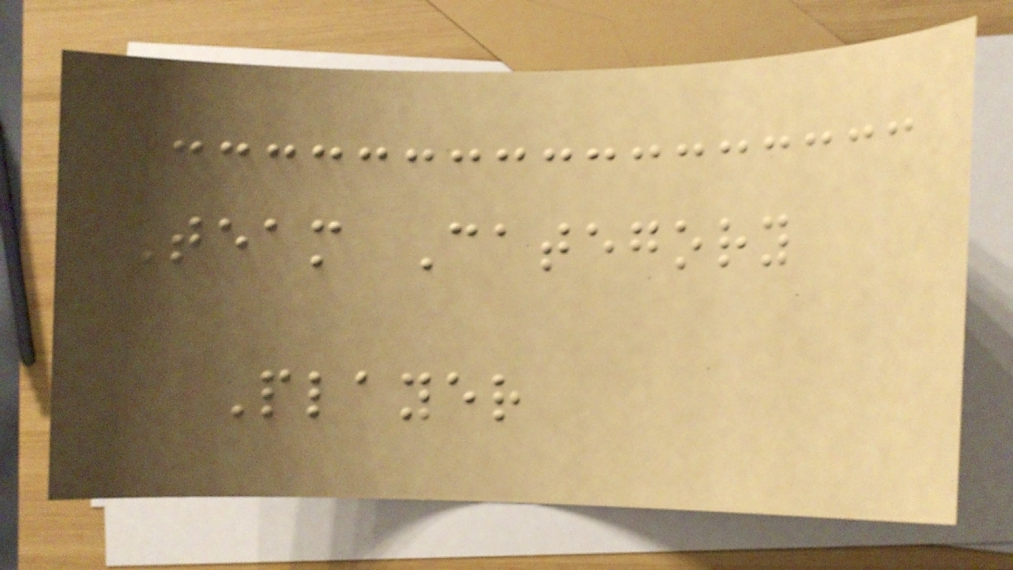Team Category
Player
